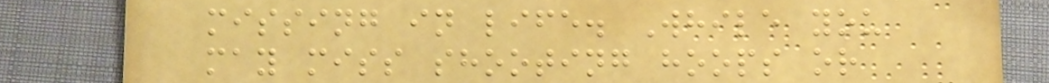missing in life. While you
may miss shooting hoops or
